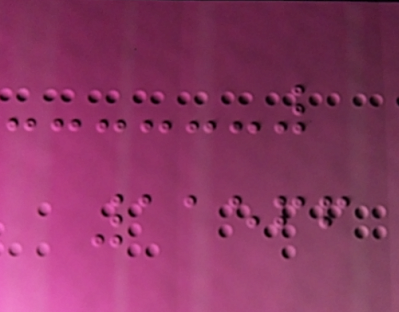11566
